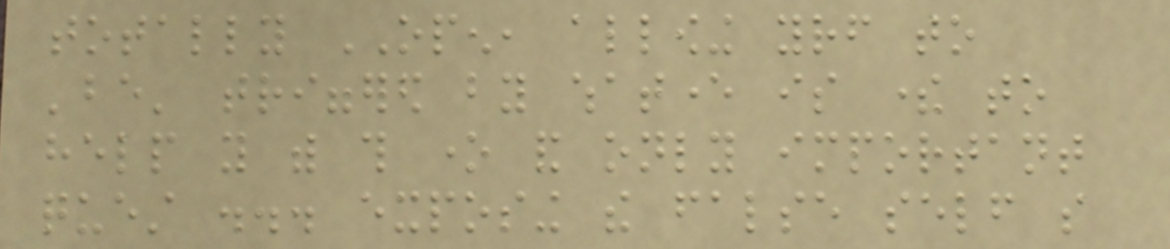totally OPEN, allowing yourself to
'be' triggered by whatever is there to
help you with this one and only important
quest ... exposing the false self so
